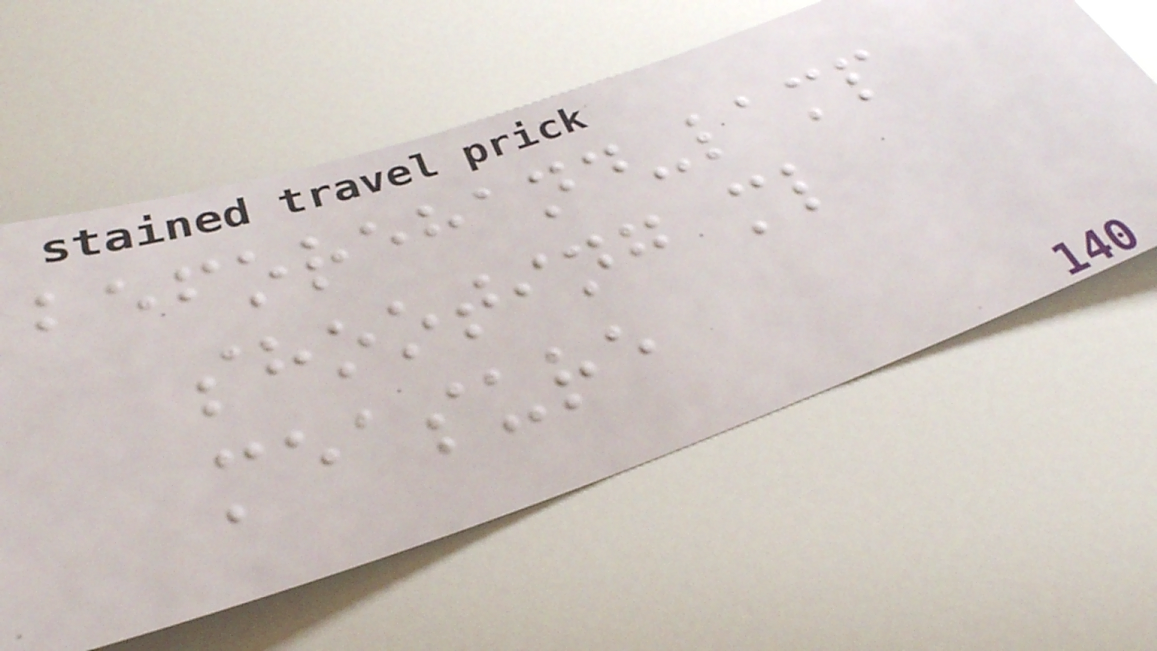beforehand-lamp
shooting ml
measure
